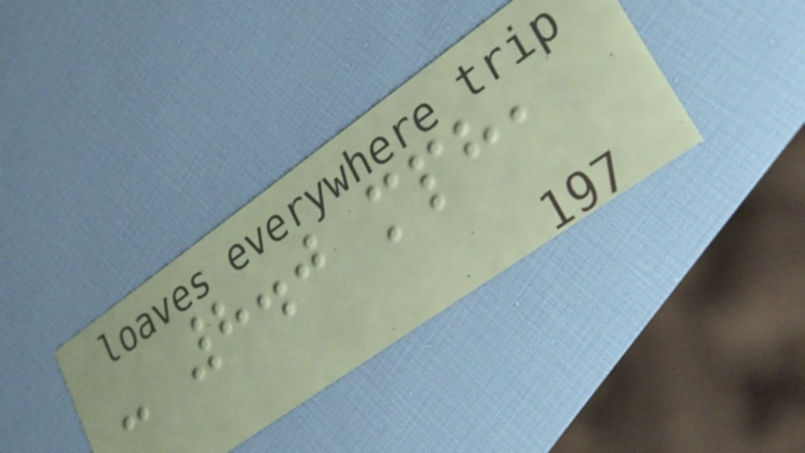- 8.0 mph,
